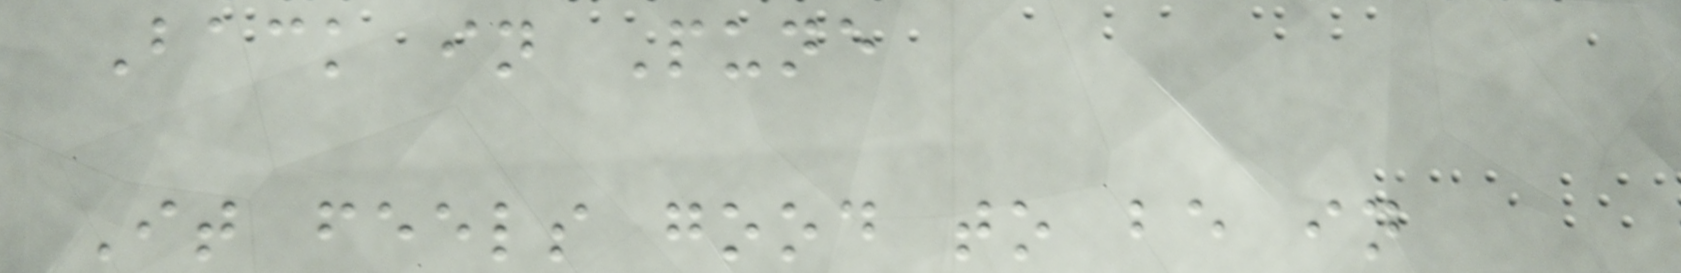Back in Pune
It feels good to be in
